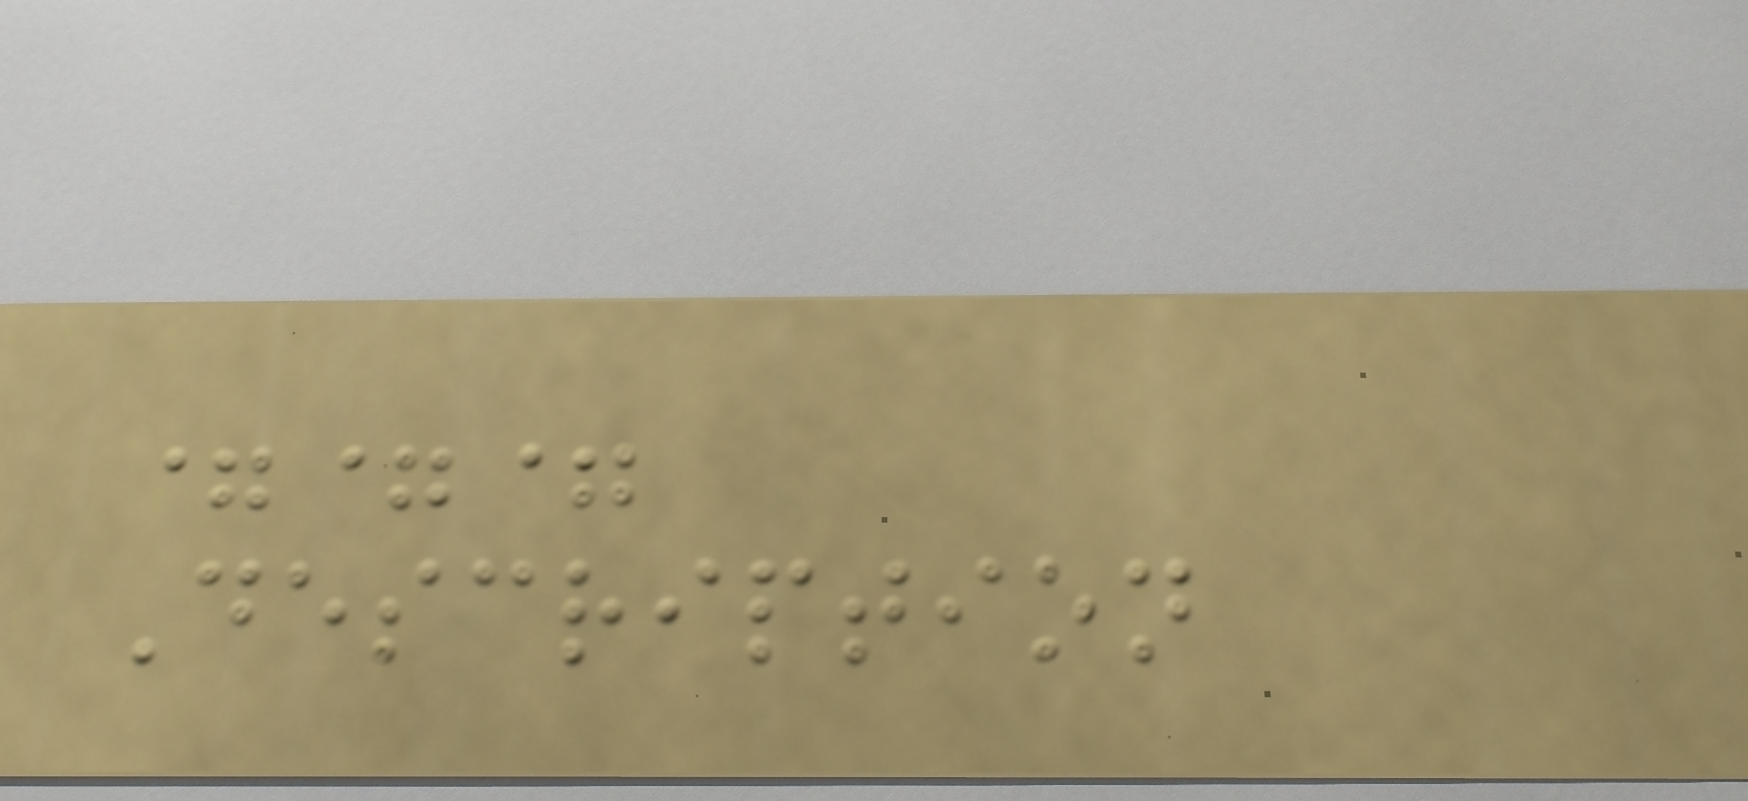===
Description
